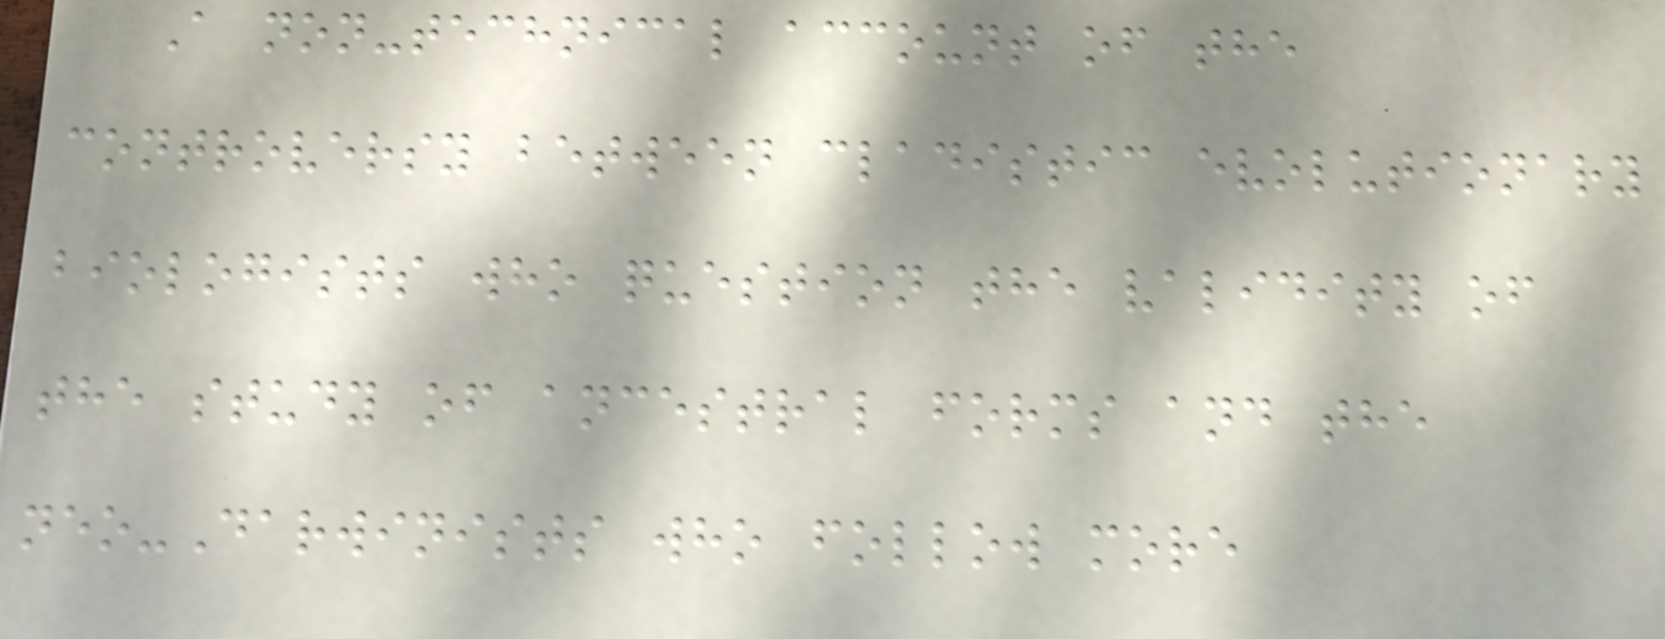A non-technical account of the
controversy between cladistic evolutionary
biologists who question the validity of
the study of ancestral forms and the
neo-Darwinists who follow more
